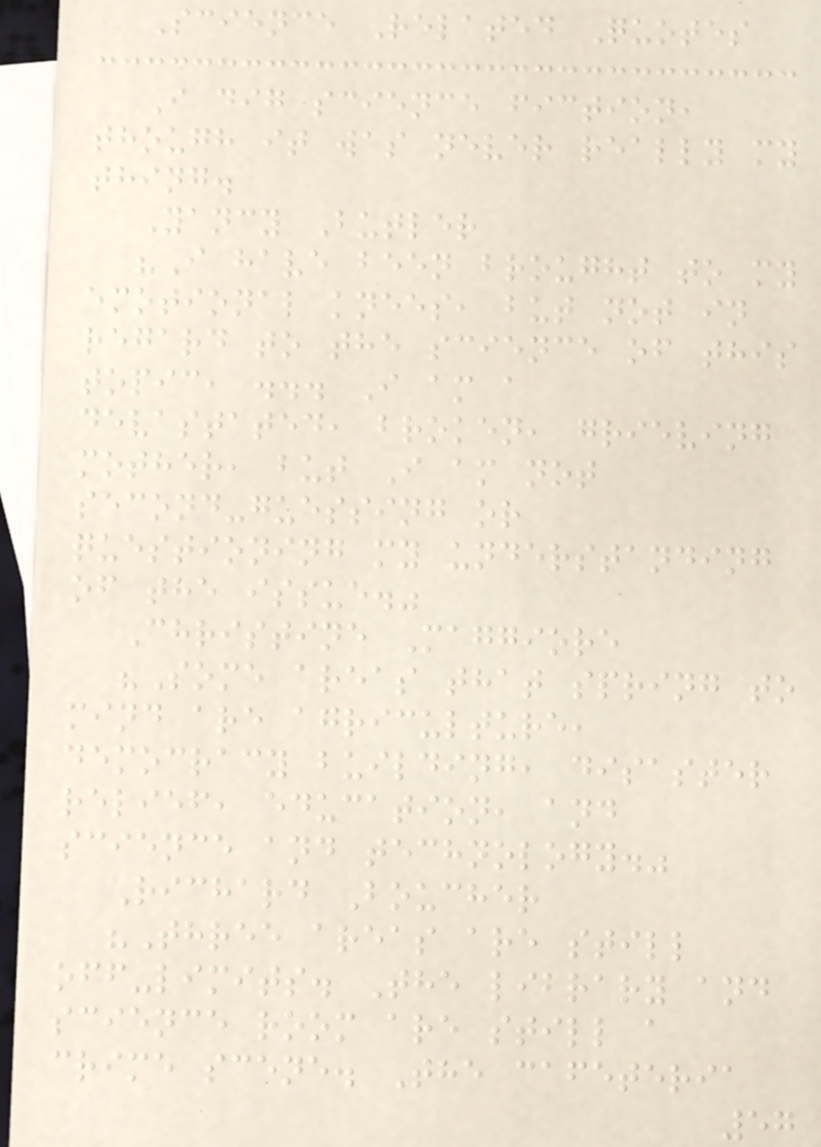Science Related Quotes
I dig science fiction,
though it was never really my
thing.
Yancy Butler
"I have been brought to my
emotional knees, but not in
regard to the science of this
topic, ... I am a
devastated, broken, grieving
mother, but I am not
second-guessing or
questioning my understanding
of the issue."
Christine Maggiore
"Some areas that spring to
mind are agriculture,
democracy building, disaster
relief, education, and
science and technology."
Richard Boucher
"Three areas are still
off-limits. The library and
science room are still a
crime scene. The cafeteria
57
